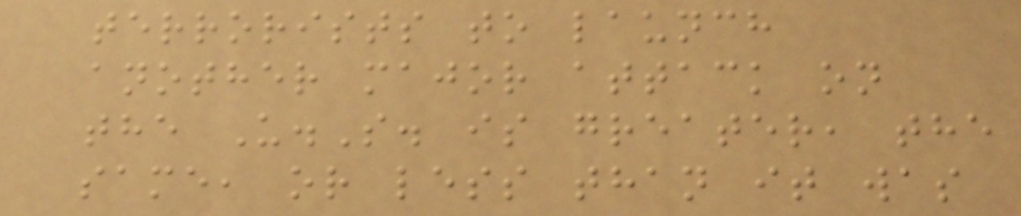terrorists to launch
another major attack on
the U.S. is greater, the
same, or less than it was
